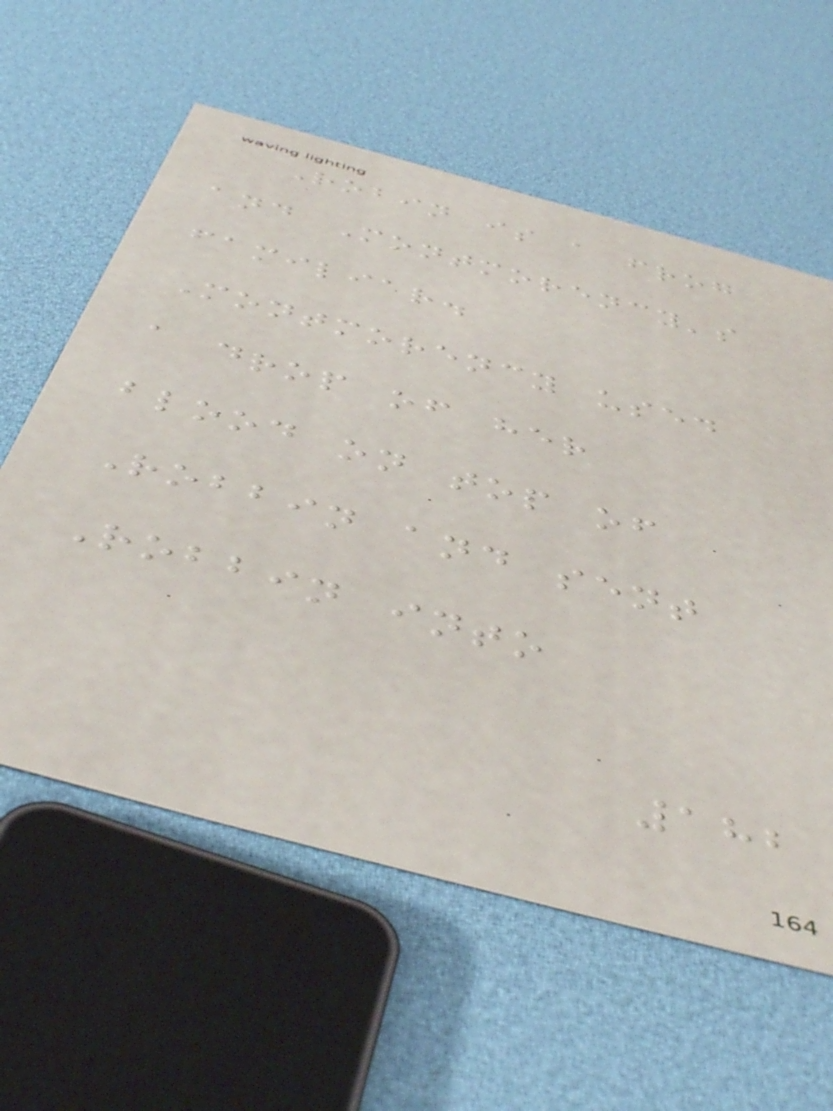Robin is a frog
and Montmorency's
familiar.
Montmorency used
a drop of her
blood on top of
Robbin and sent
Robbin into
182
